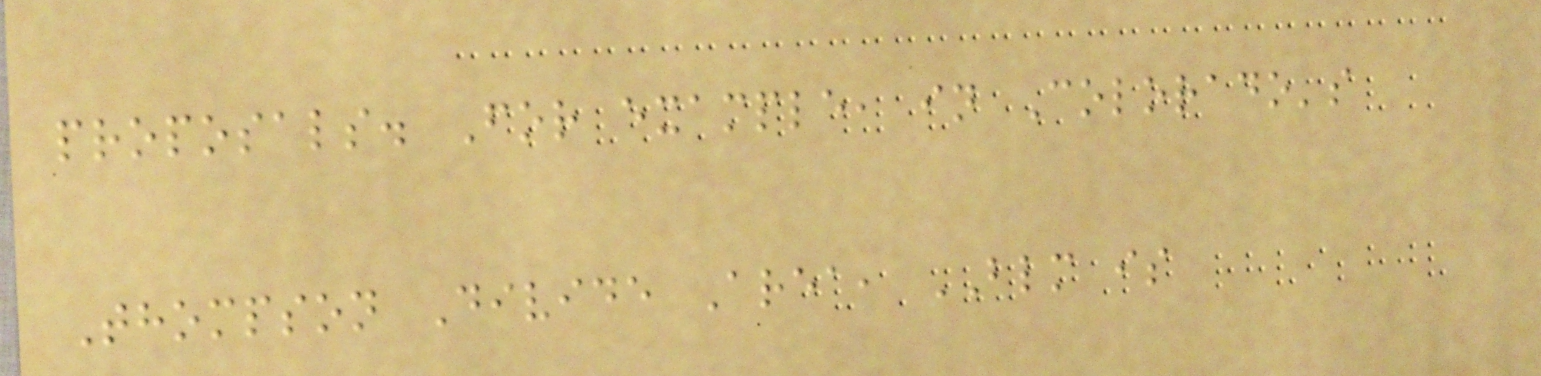proposals. For example, in Colorado's
Thompson Divide Area, BLM is
